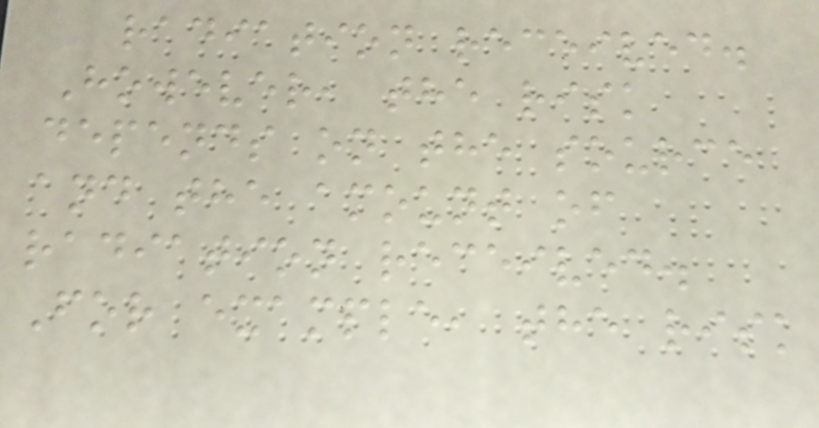radiation received.
However, the risk
depends on the source
and the amount of
radiation received.
For example, the risk
